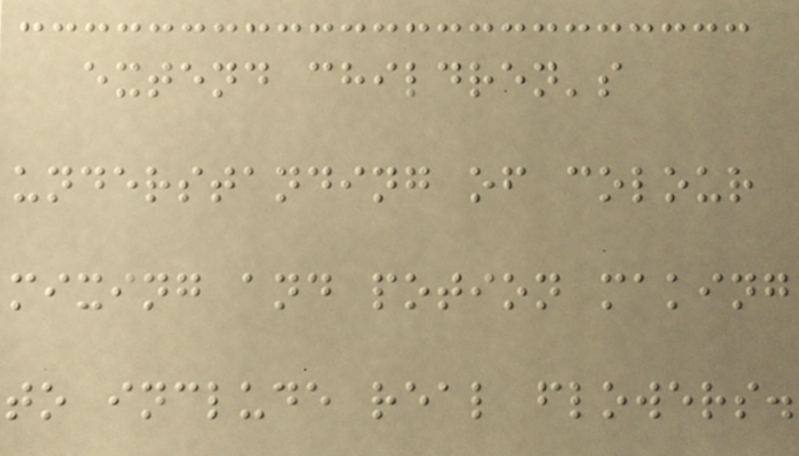extend children's
understanding of colour
mixing and potion making
to include real flowers.
